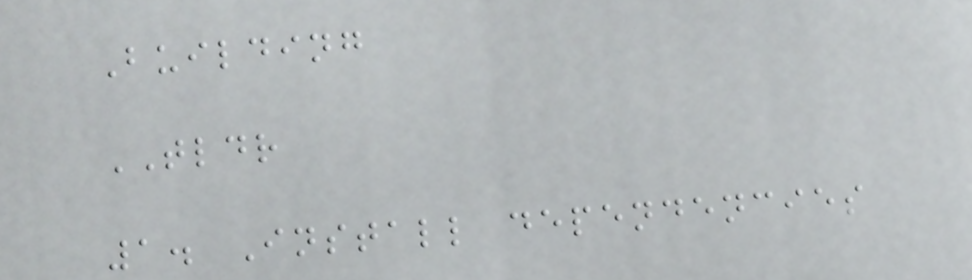Building
TLDR
1. Install dependencies
